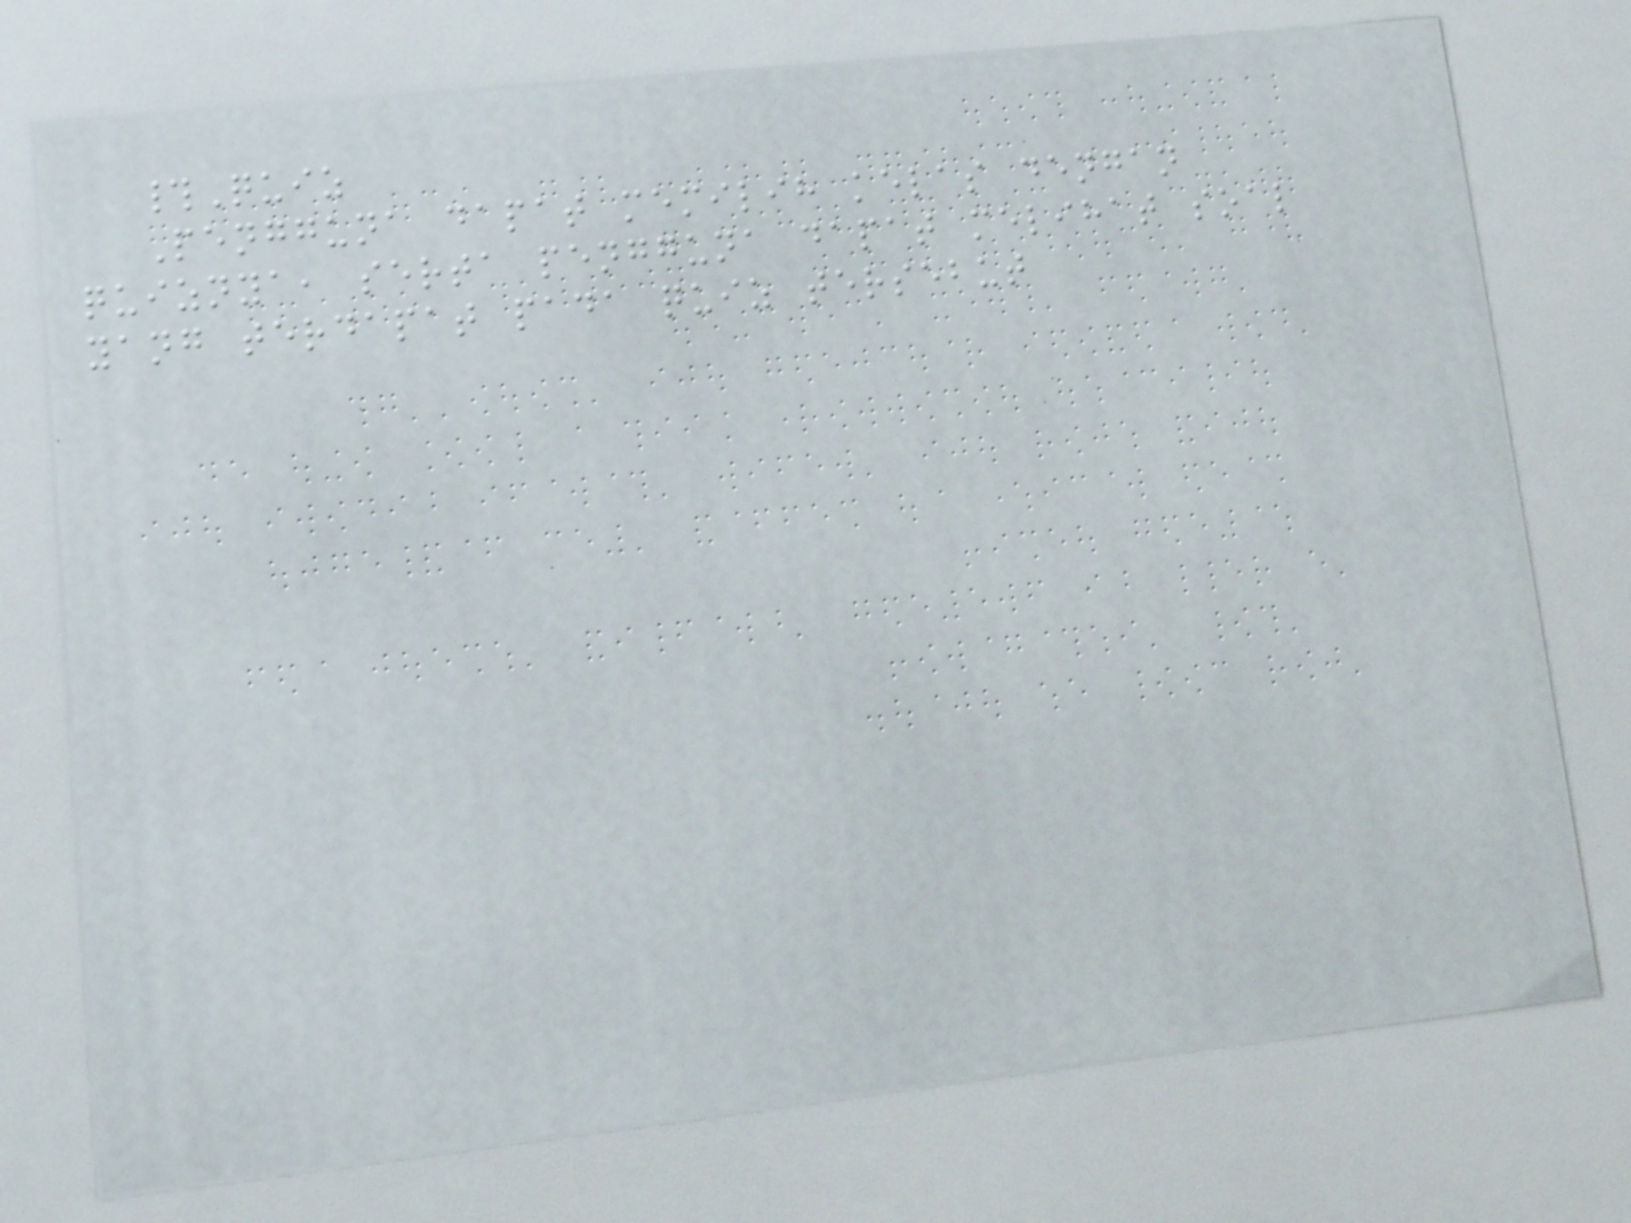#Quiz
Pengguna dapat memilih kelas dengan
quiznya, serta pengguna dapat melihat soal
yang terdapat pada quiz tersebut
